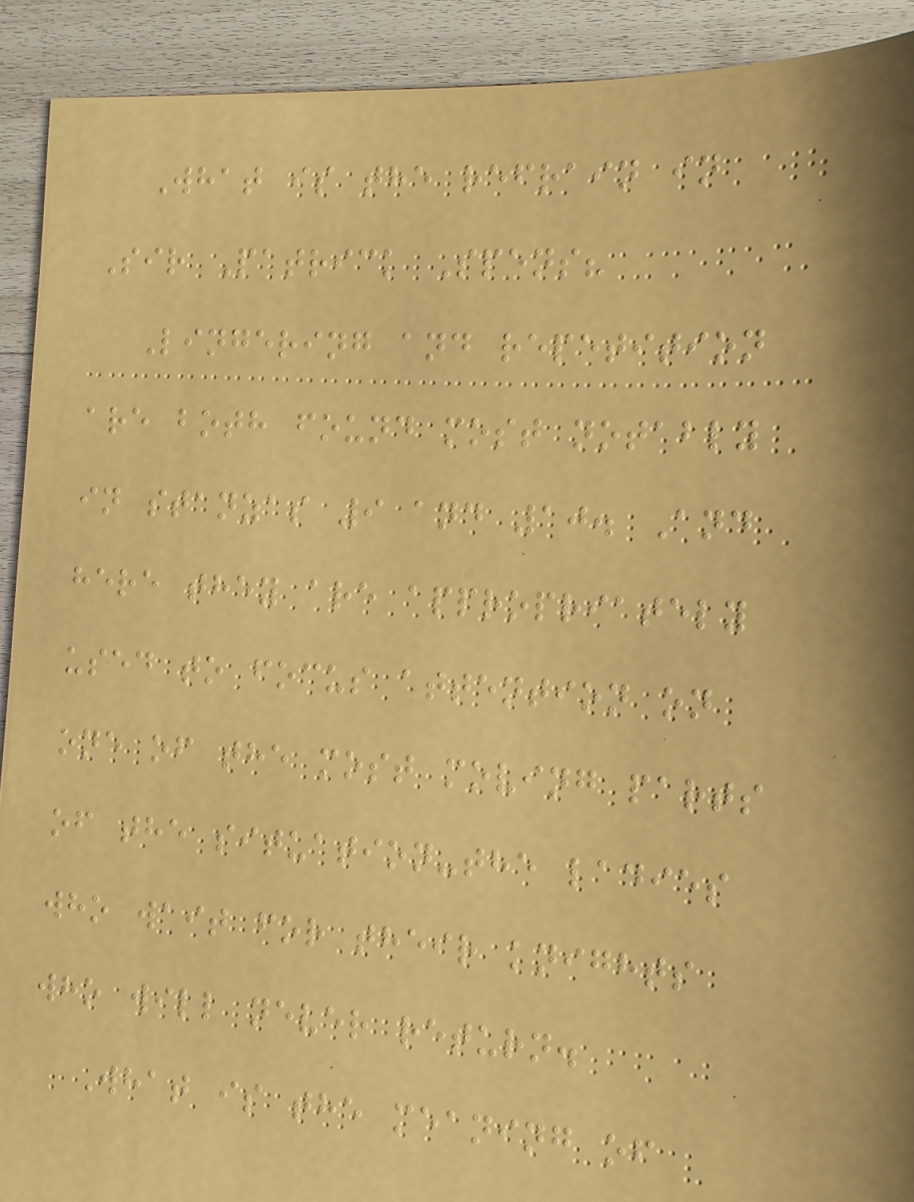What is the refrain in
Sir Patrick Spens?
Lingering and repetition
are both found most notably
in stanzas 9 and 10. And
here they are appropriately
used to focus attention on
one of the most moving parts
of the situation-the ladies
who wait for their knights
who will never return.
What is the meaning of
